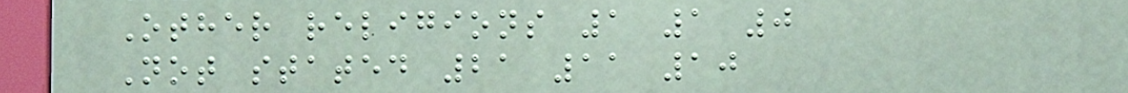Other religions 1 1 0
Not stated 21 11 10
